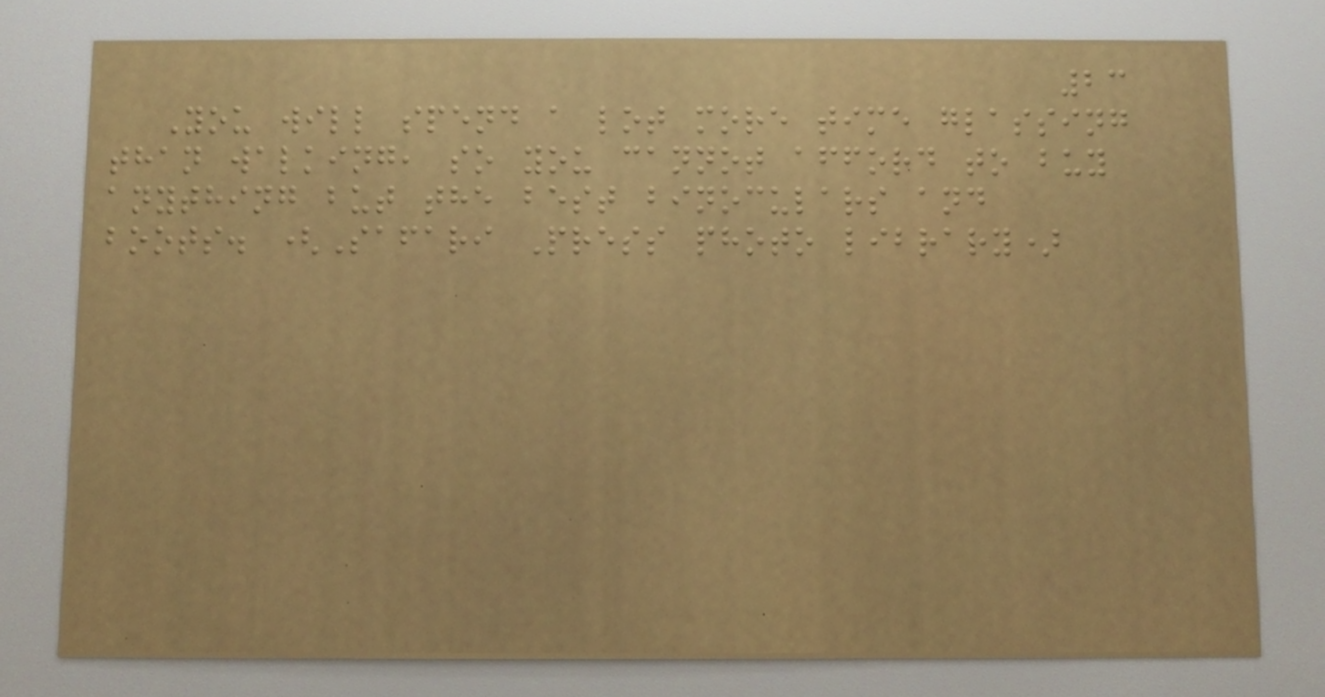23
You will spend a lot more time glassing
than walking, so you cannot afford to buy
anything but the best binoculars and
boots. (Safari Press photo library)
